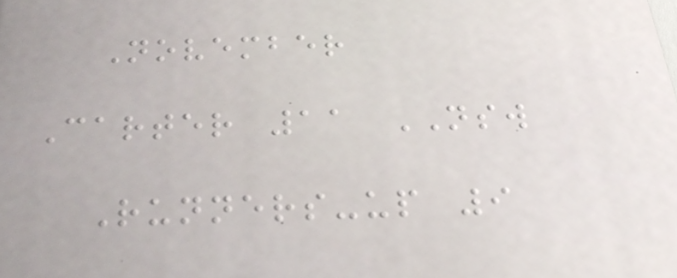November
Carter 11 NSW
Runners-up 9
